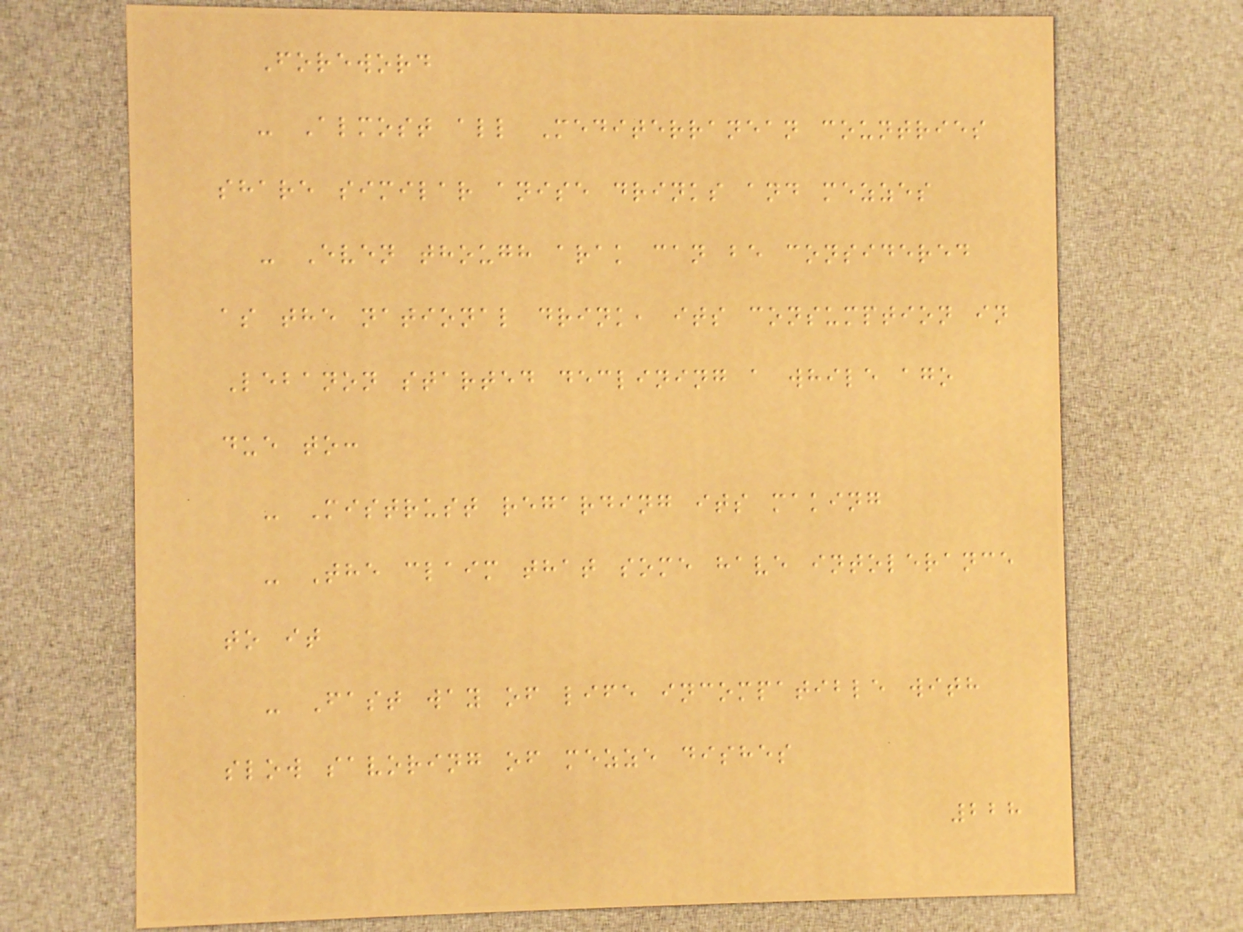Foreword
- Almost all Mediterranean countries
share similar anise drinks and mezzes
- Even though arak can be considered
as the national drink, its consumption in
Lebanon started declining a while ago
due to:
- Mistrust regarding its making
- The claim that some have intolerance
to it
- Fast way of life incompatible with
slow savoring of mezze dishes
228
